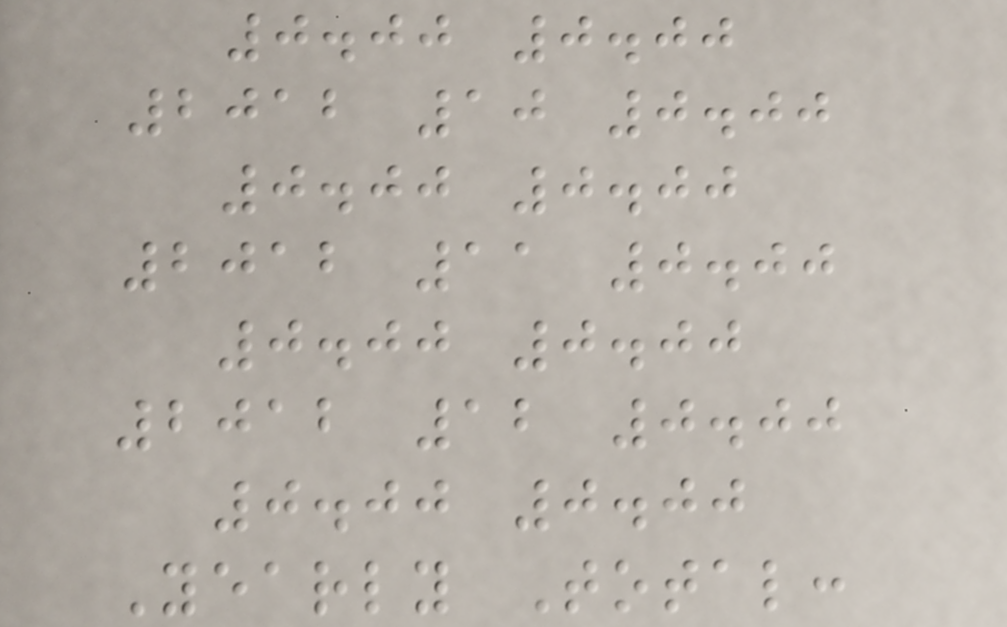0.00 0.00
2012 10 0.00
0.00 0.00
2012 11 0.00
0.00 0.00
2012 12 0.00
0.00 0.00
Yearly Total:
